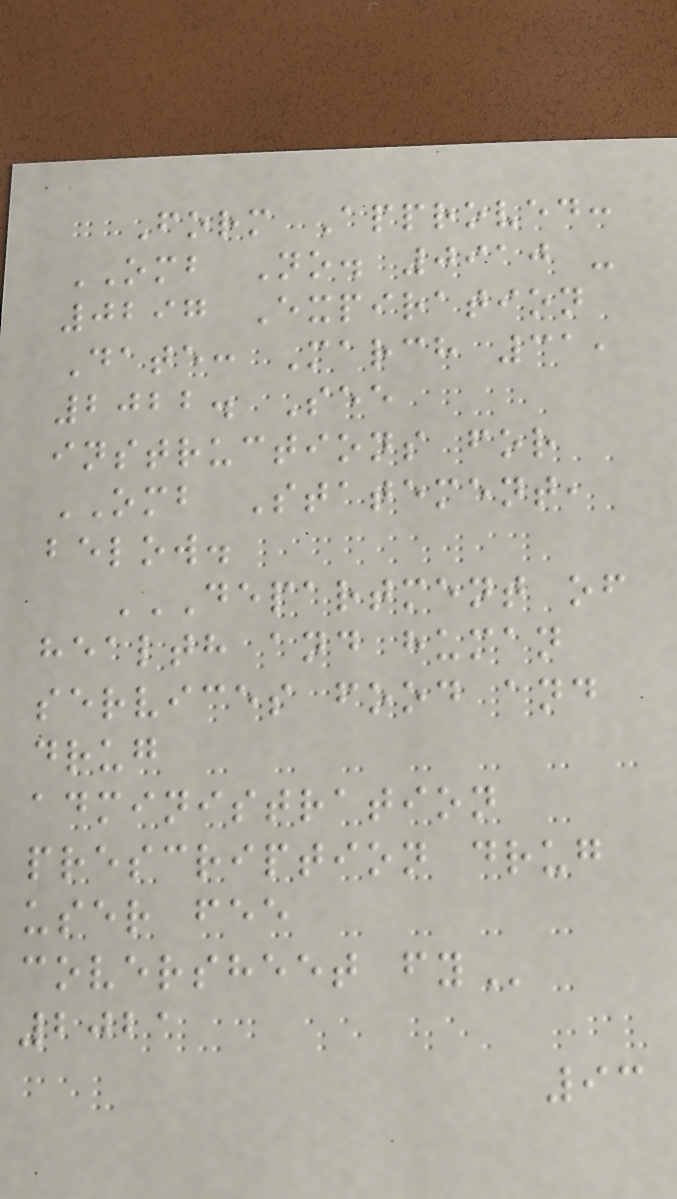Form Approved:
OMB No. 0910 -
0297 Expiration
Date: March 31,
2022. See
instructions for
OMB Statement,
below.
DEPARTMENT OF
HEALTH AND HUMAN
SERVICES FOOD AND
DRUG
ADMINISTRATION
PRESCRIPTION DRUG
USER FEE
COVERSHEET FY
2021
93
